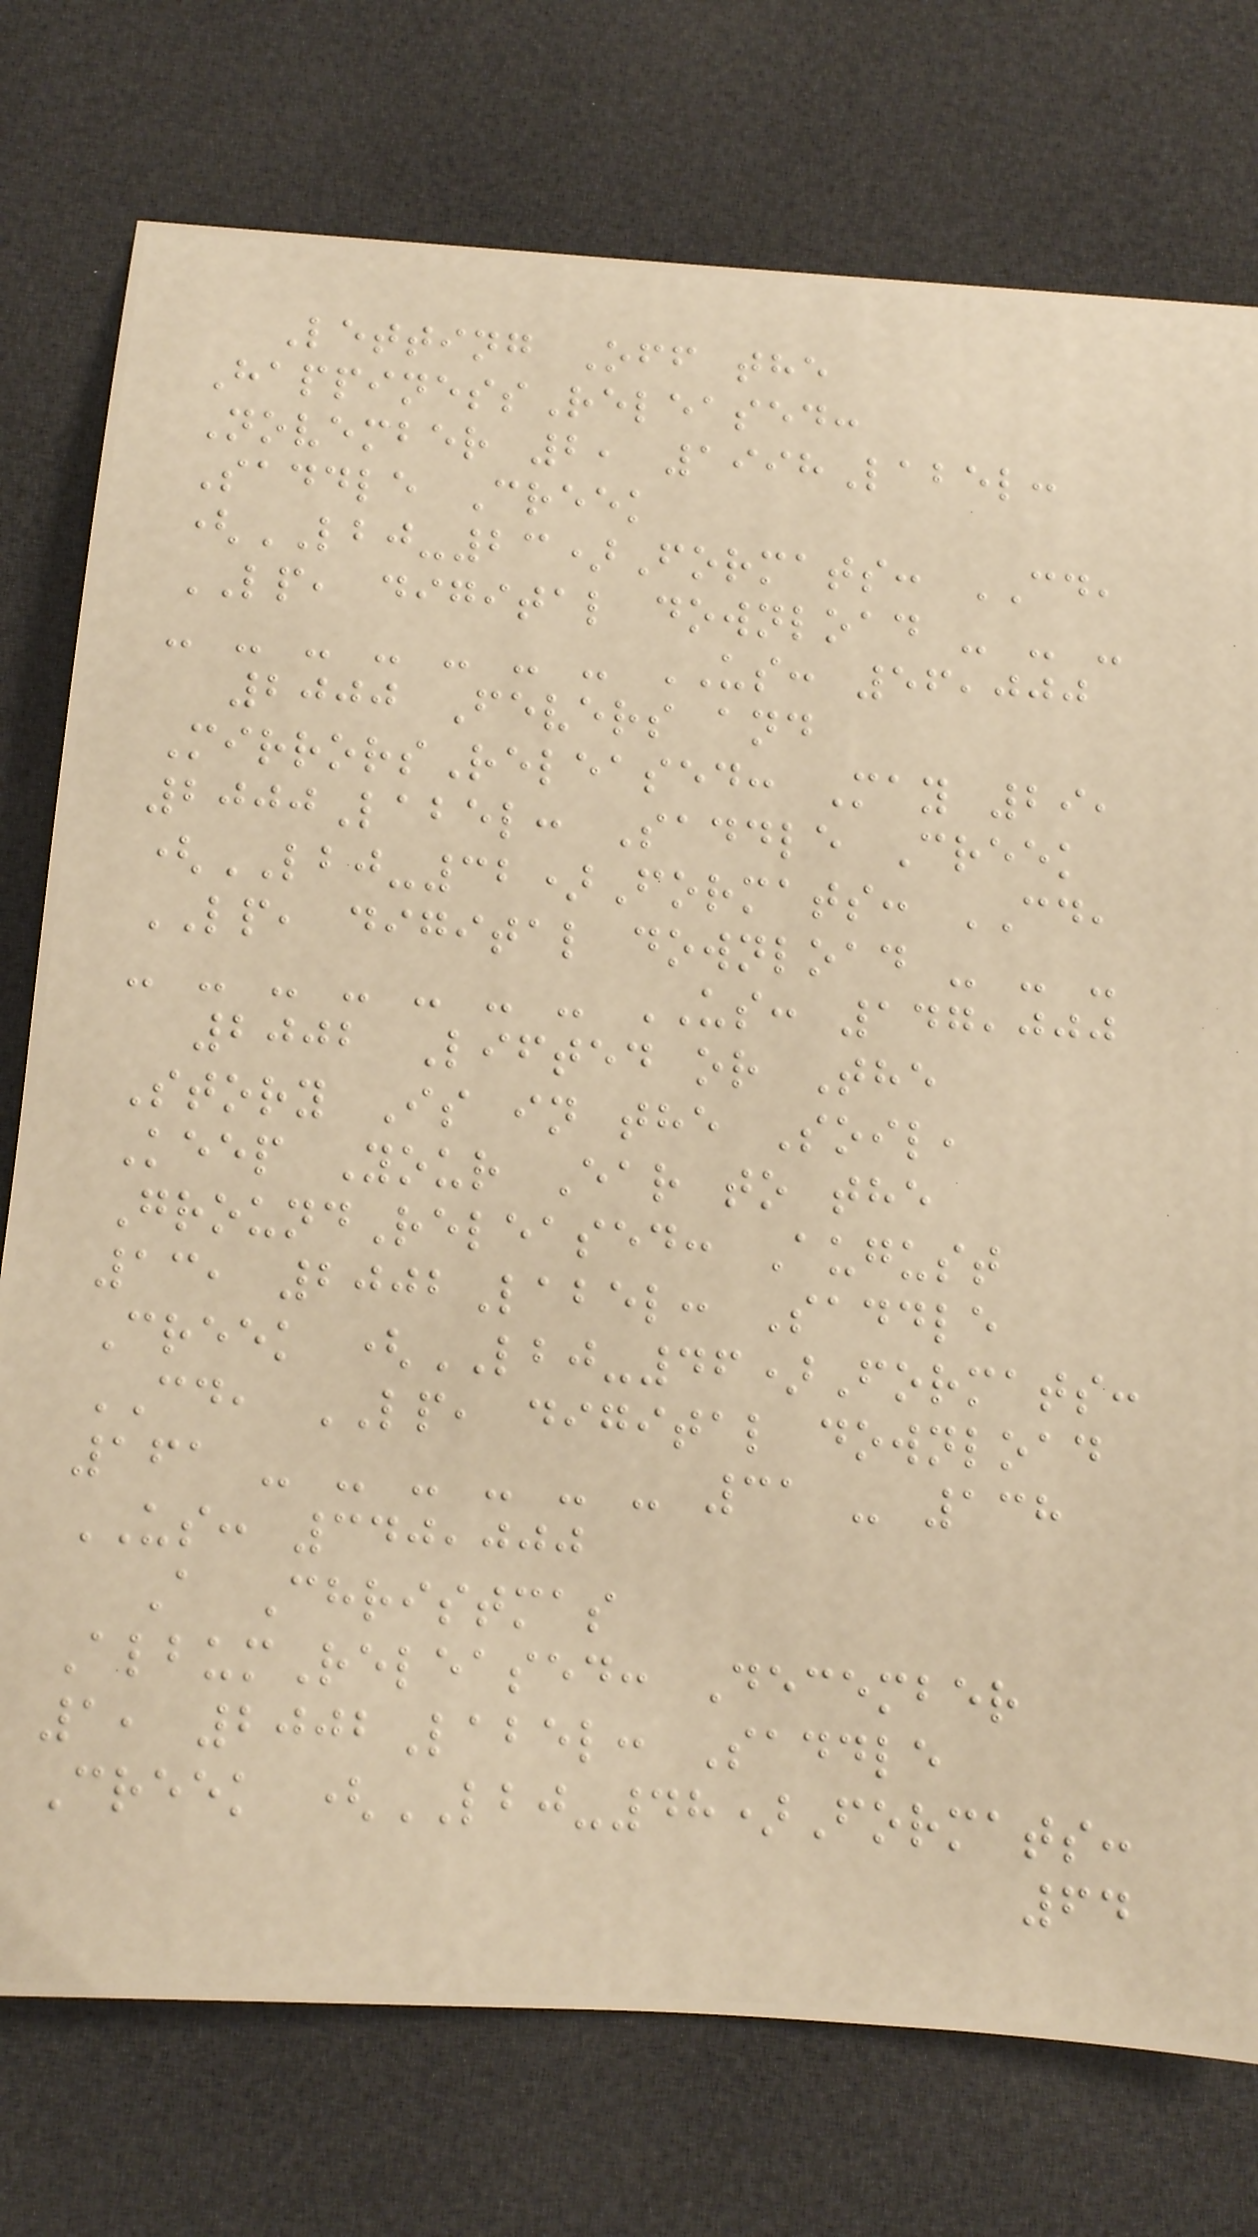Letting Off the
HappinessReleased:
November 2, 1998Label:
Saddle Creek
(LBJ-23)Formats: CD,
LP, digital download - - -
- - - - - - - US: 56,000
2000 Fevers and
MirrorsReleased: May 29,
2000Label: Saddle Creek
(LBJ-32)Formats: CD,
LP, digital download - - -
- - - - - - - US: 147,000
2002 Lifted or The
Story Is in the Soil,
Keep Your Ear to the
GroundReleased: August
13, 2002Label: Saddle
Creek (LBJ-46)Formats:
CD, LP, digital download
161 - - - - - - 31 - 138
US: 340,000
A Christmas
AlbumReleased: December
1, 2002Label: Saddle
Creek (LBJ-48)Formats:
64
